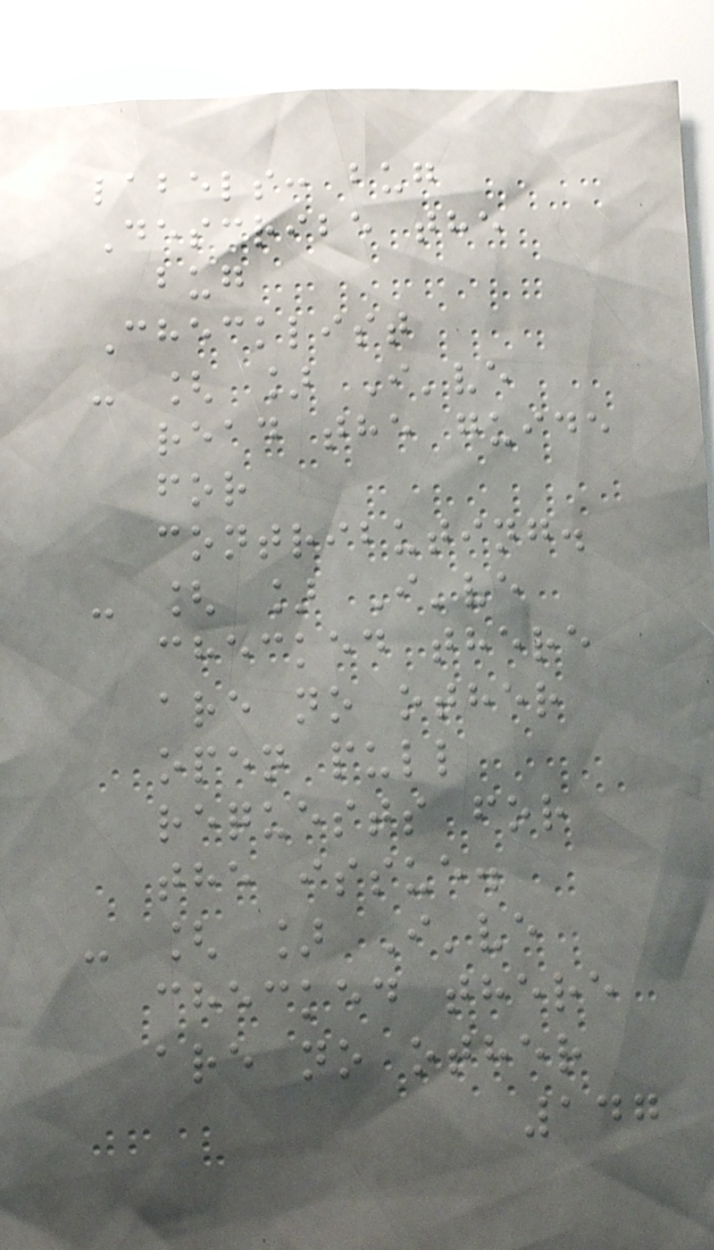labels: bug
Describe the
bug
Checklist
- [ ] I've
read the guide
for
contributing.
- [ ] I've
checked there
are no other
open pull
requests for
the issue.
- [ ] I've
checked there
are no other
147
